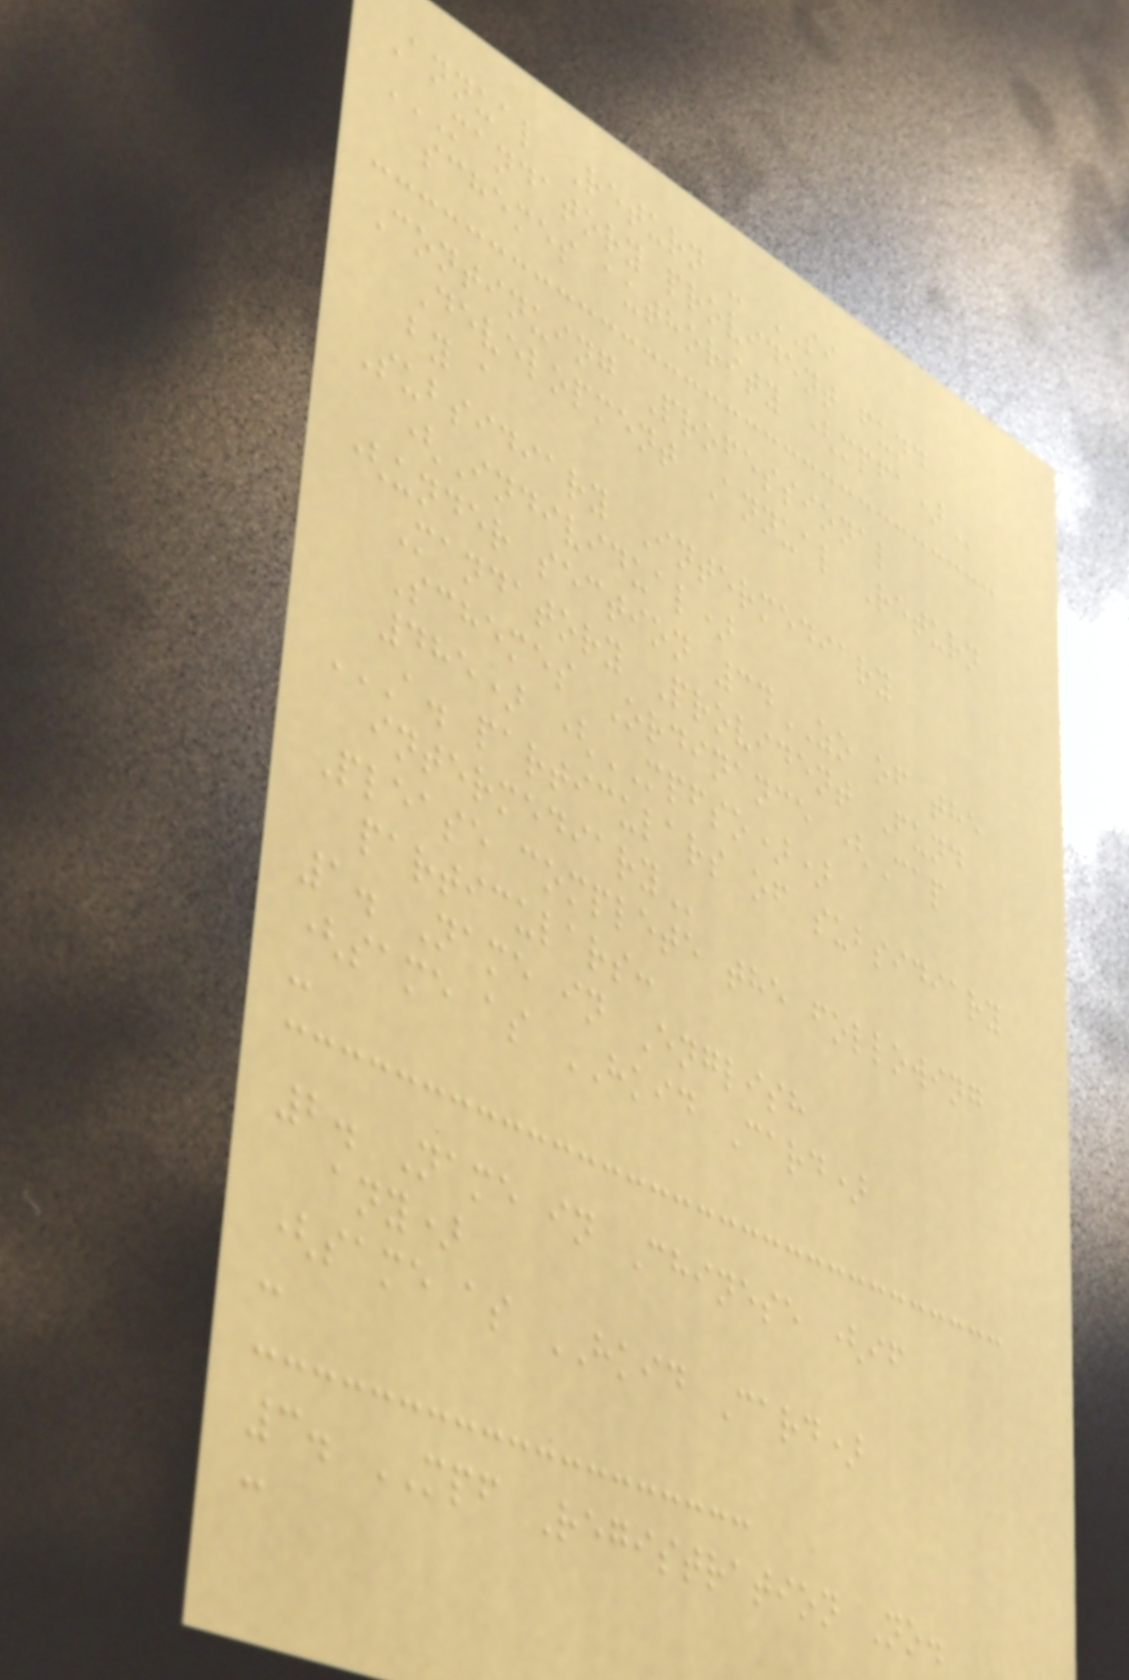Annual Return - SI
MANDATORY PROVIDENT FUND
SCHEMES AUTHORITY (MPFA)
Continuing Professional
Development Annual Return
by a
Subsidiary Intermediary
(Individual)
(under section 34ZO of the
Mandatory Provident Fund
Schemes Ordinance (Cap
485) (MPFSO))
A. PARTICULARS OF SUBSIDIARY
INTERMEDIARY
Please complete the following
particulars:
1. Name in English
(same as HKID Card)
:
2. Name in Chinese (if
any)
(same as HKID Card)
:
3. MPF Registration No.
:
